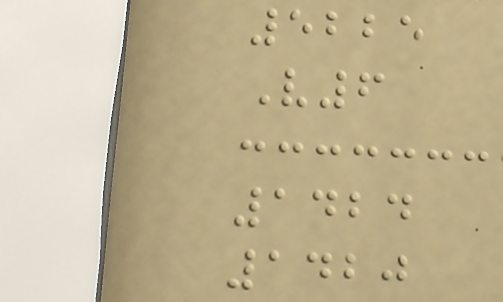5225
V6
1424
1420
